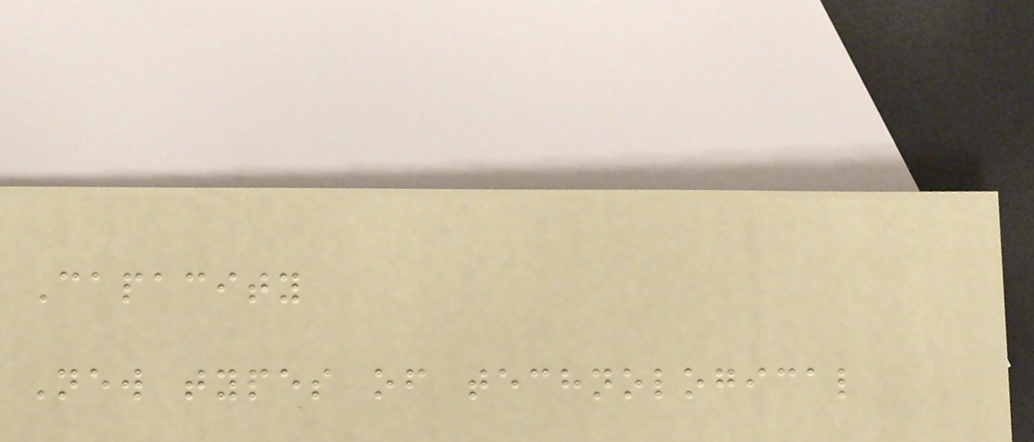Capacity
New types of technological
